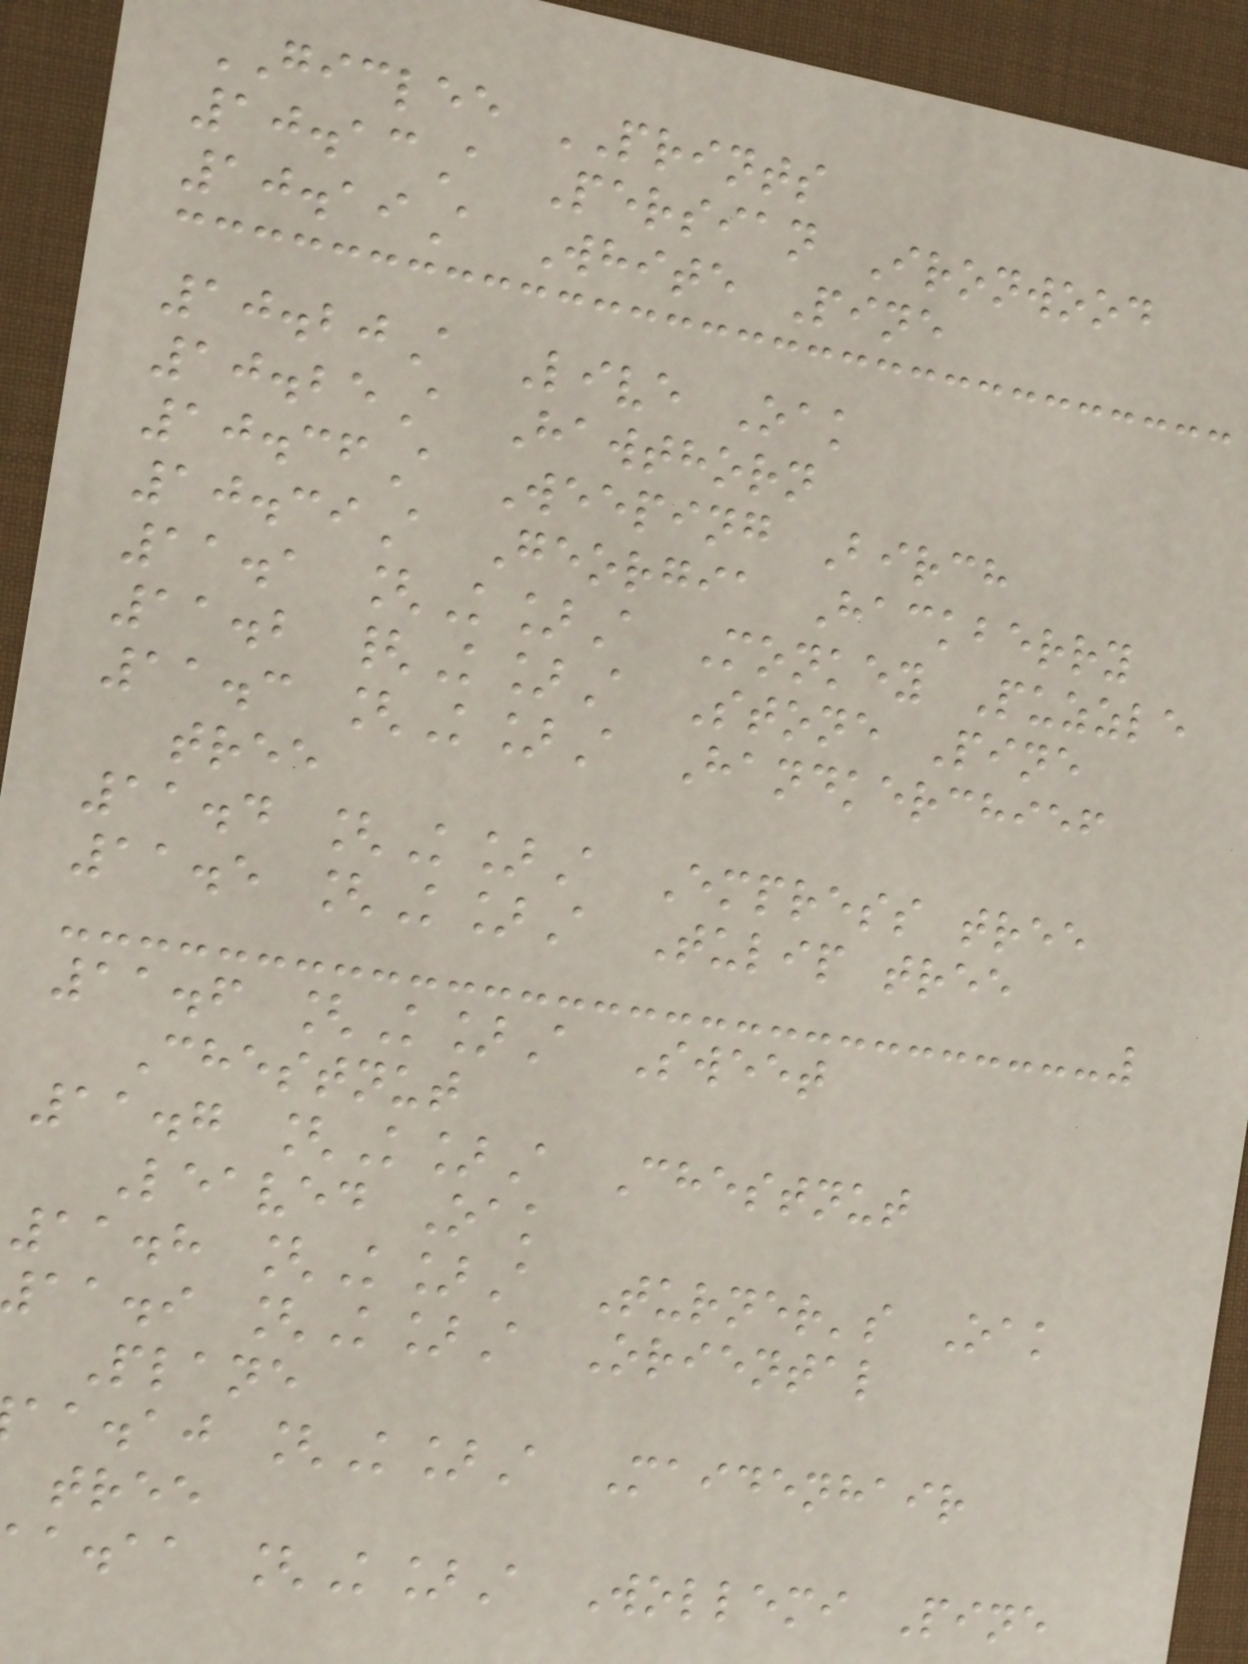GICLEE PRINTS
10.13A Persian Ironwood
10.19A White Pine
10.20A Live Oak
10.25A Hawthorn
10.36A Weeping Birch
10.39A Georgia Hackberry
11.1 [K]A Monkey Puzzle
11.2 {K]A Stone Pine
11.3 [K]A Handkerchief
tree
11.4 [K]A Empress tree
11.5 [K]A Tulip tree
11.6 [K]A Sweet
Chestnut
11.7 [K]A Chestnut
Leaved Oak
11.8 [K]A Turner's Oak
aa.i [K]A Oriental
Plane
aa.aj [K]A Maidenhair
tree
a.aa [K]A Wollemi Pine
